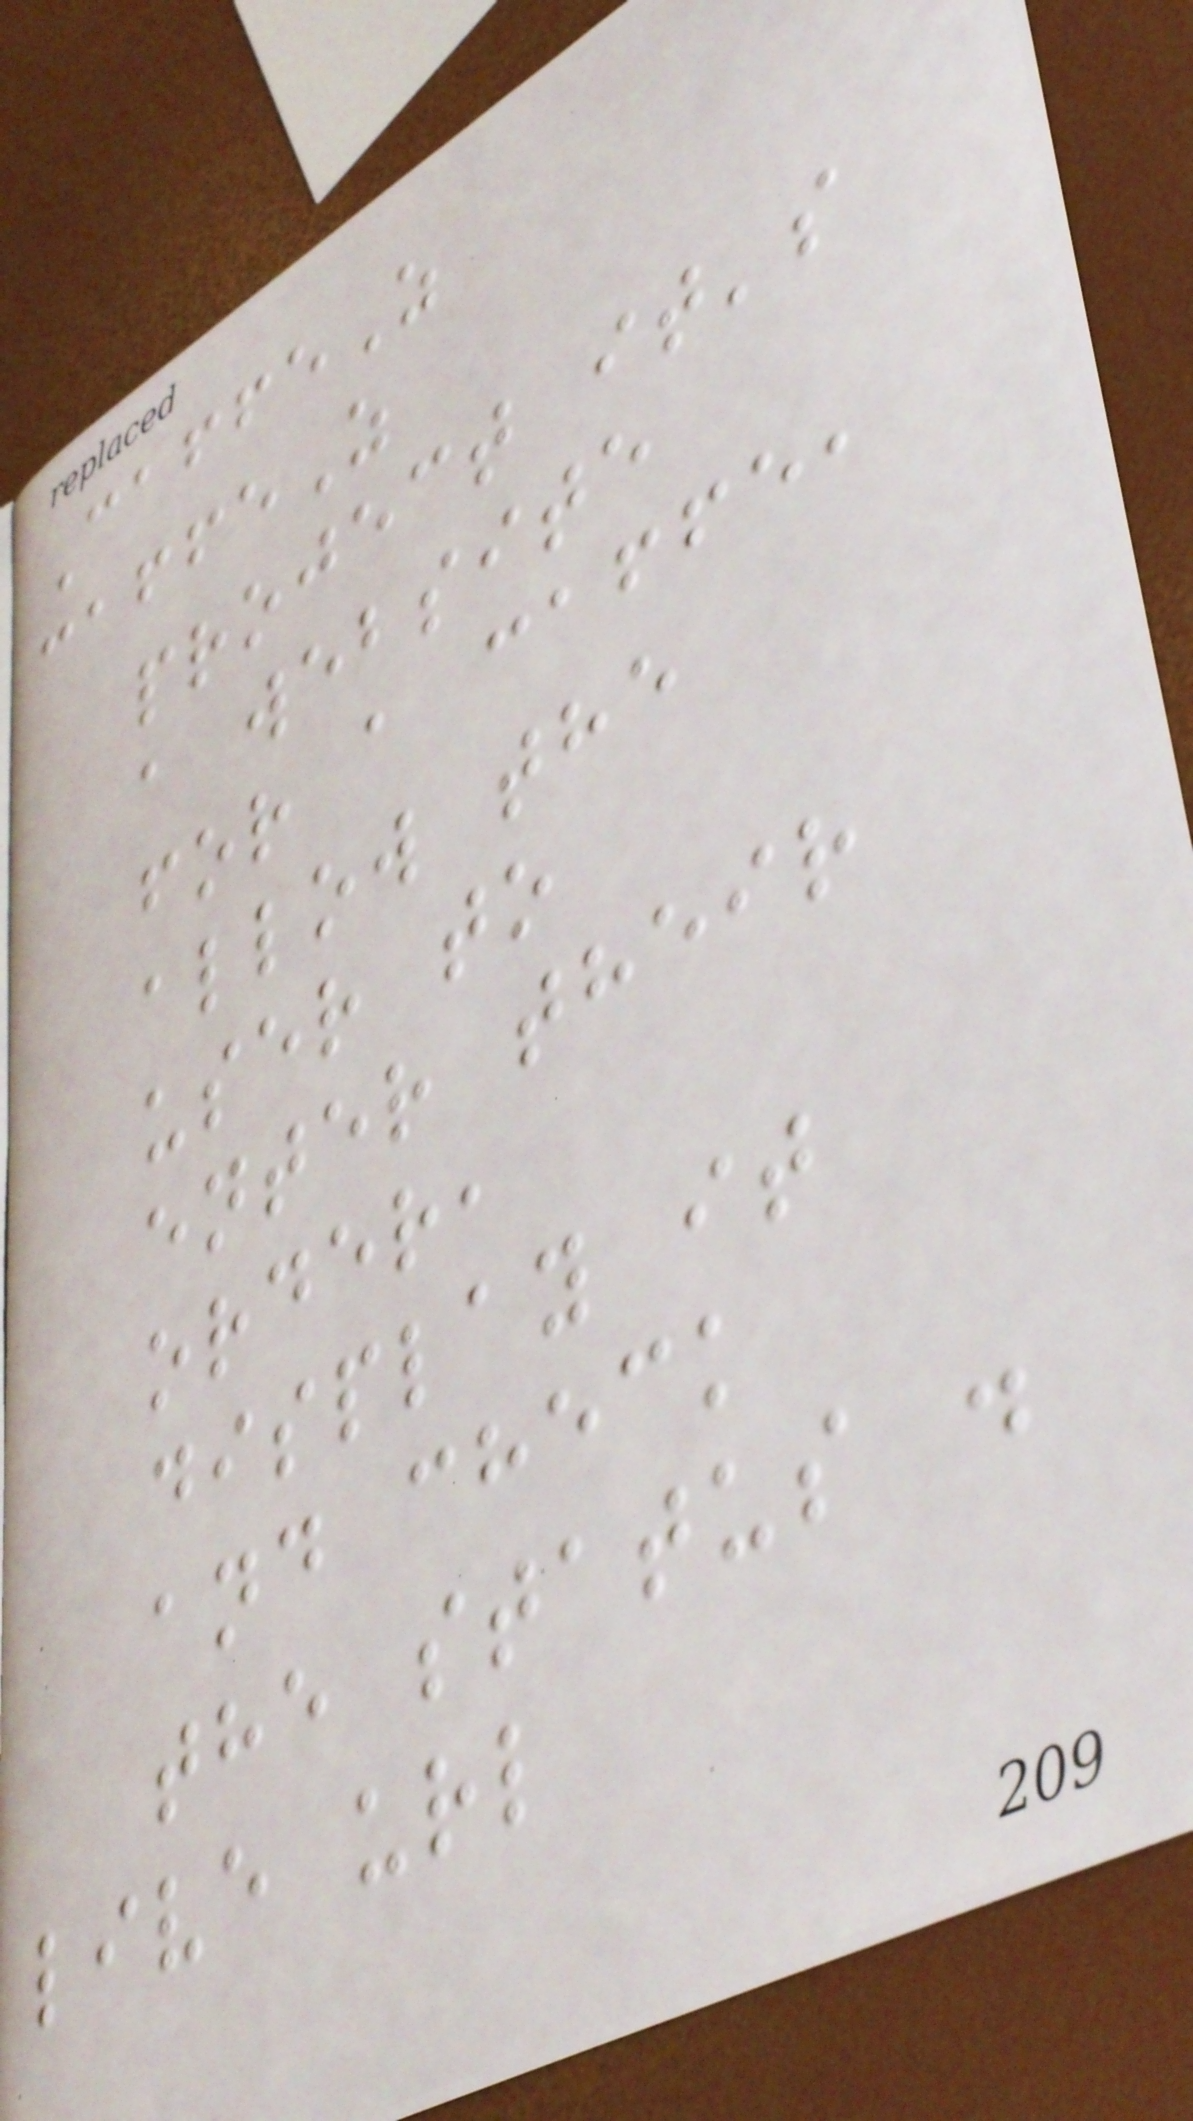CaffeZ
caffeZ
project it's
a website
for a caffe,
allow the
user to
enter their
order,
display it
and check
the status .
live url
